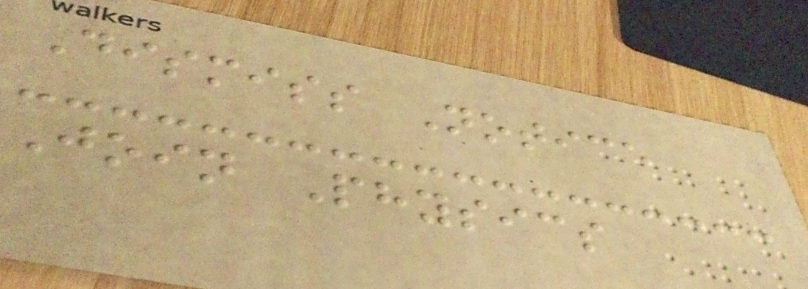Dismiss Notice
Join Physics
